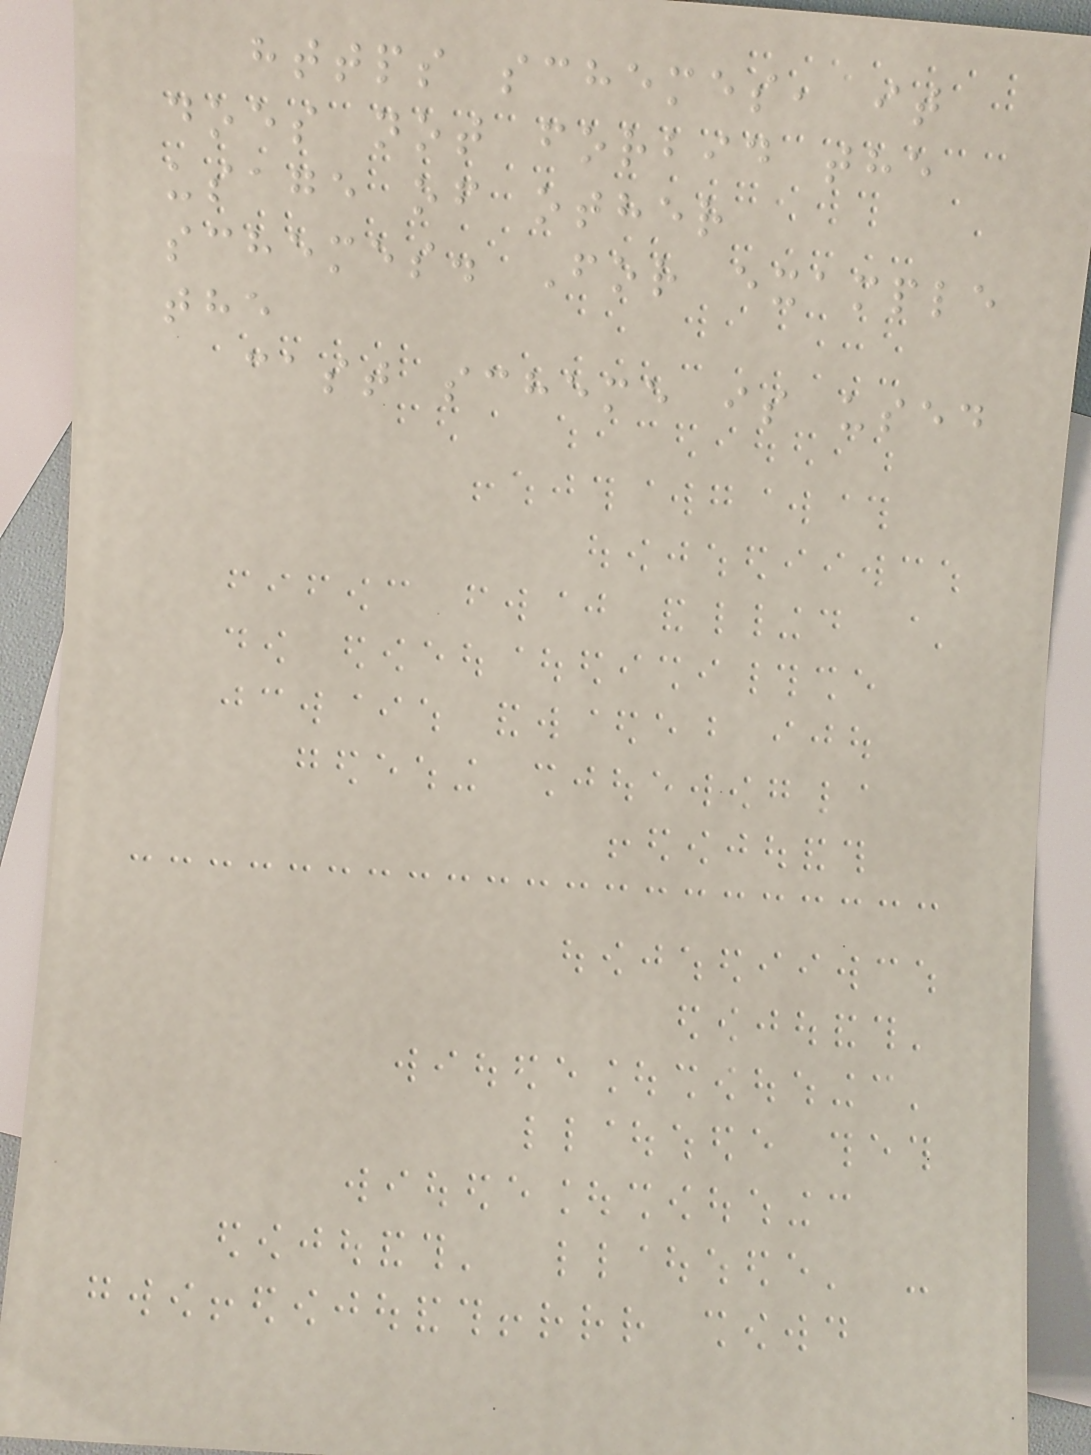https schemes, it
does not forbid the
usage of other
schemes. For example
the
cast scheme is used
